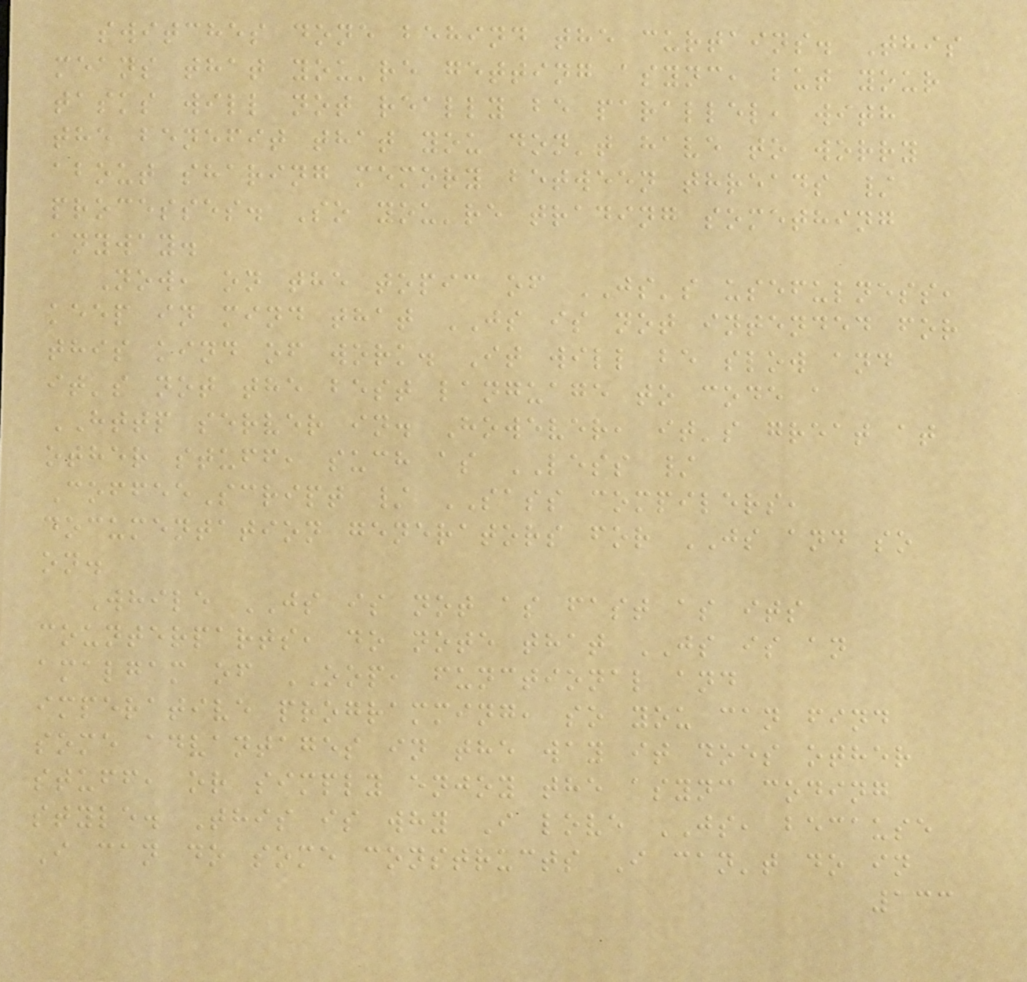switches done behind the curtains. This
means that you're getting async, but your
tasks will not really be parallel, with
the benefit that you don't have to worry
about sharing memory between threads /
processes. So you're trading something
anyway.
Now, on the topic of JS's usefulness,
keep in mind that JS is not intended for
this kind of work. It will be slow and
it's not the best language to code a
HTTP server in. However, it's great at
other stuff, such as LESS /
CoffeeScript / SASS compilers,
documentation generators for JS and so
on.
While JS is not as fast as its
counterparts, do note that JS is an
amalgam of OOP, functional and
imperative programming, so you can find
some advantages in the way it does other
stuff, or simply enjoy the async coding
style. This is why I love JS, because
I can do some constructs I can't do in
133
